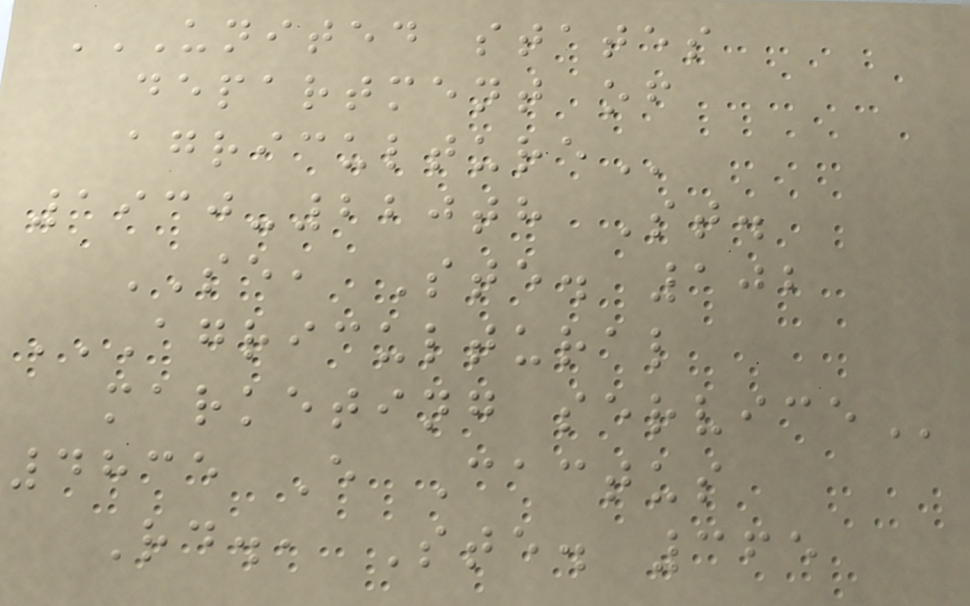UNITED STATES
DEPARTMENT OF
AGRICULTURE
1930-220th St.
SE, Ste. 102
AGRICULTURAL
MARKETING SERVICE
4835 E Cactus
Rd., Ste. 365
